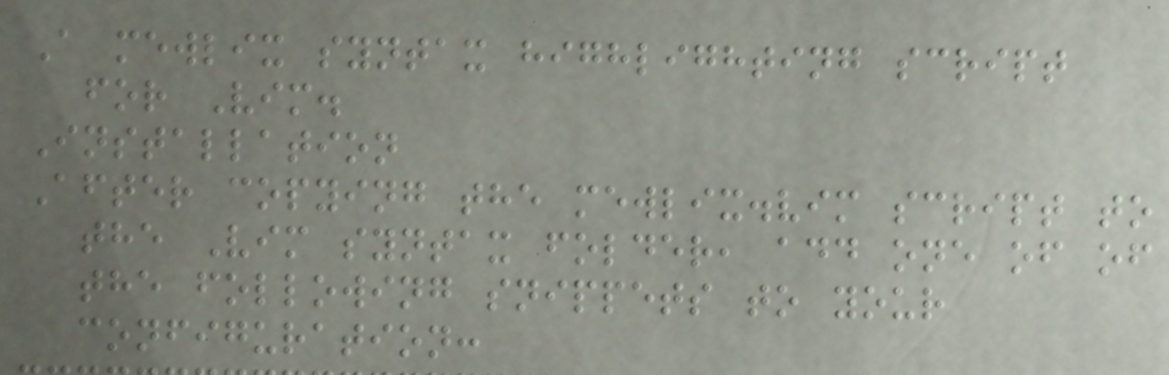A mewlix syntax highlighting script
for Vim.
Installation
After copying the mewlix.vim script to
the Vim syntax folder, add one of of
the following snippets to your
configuration:
